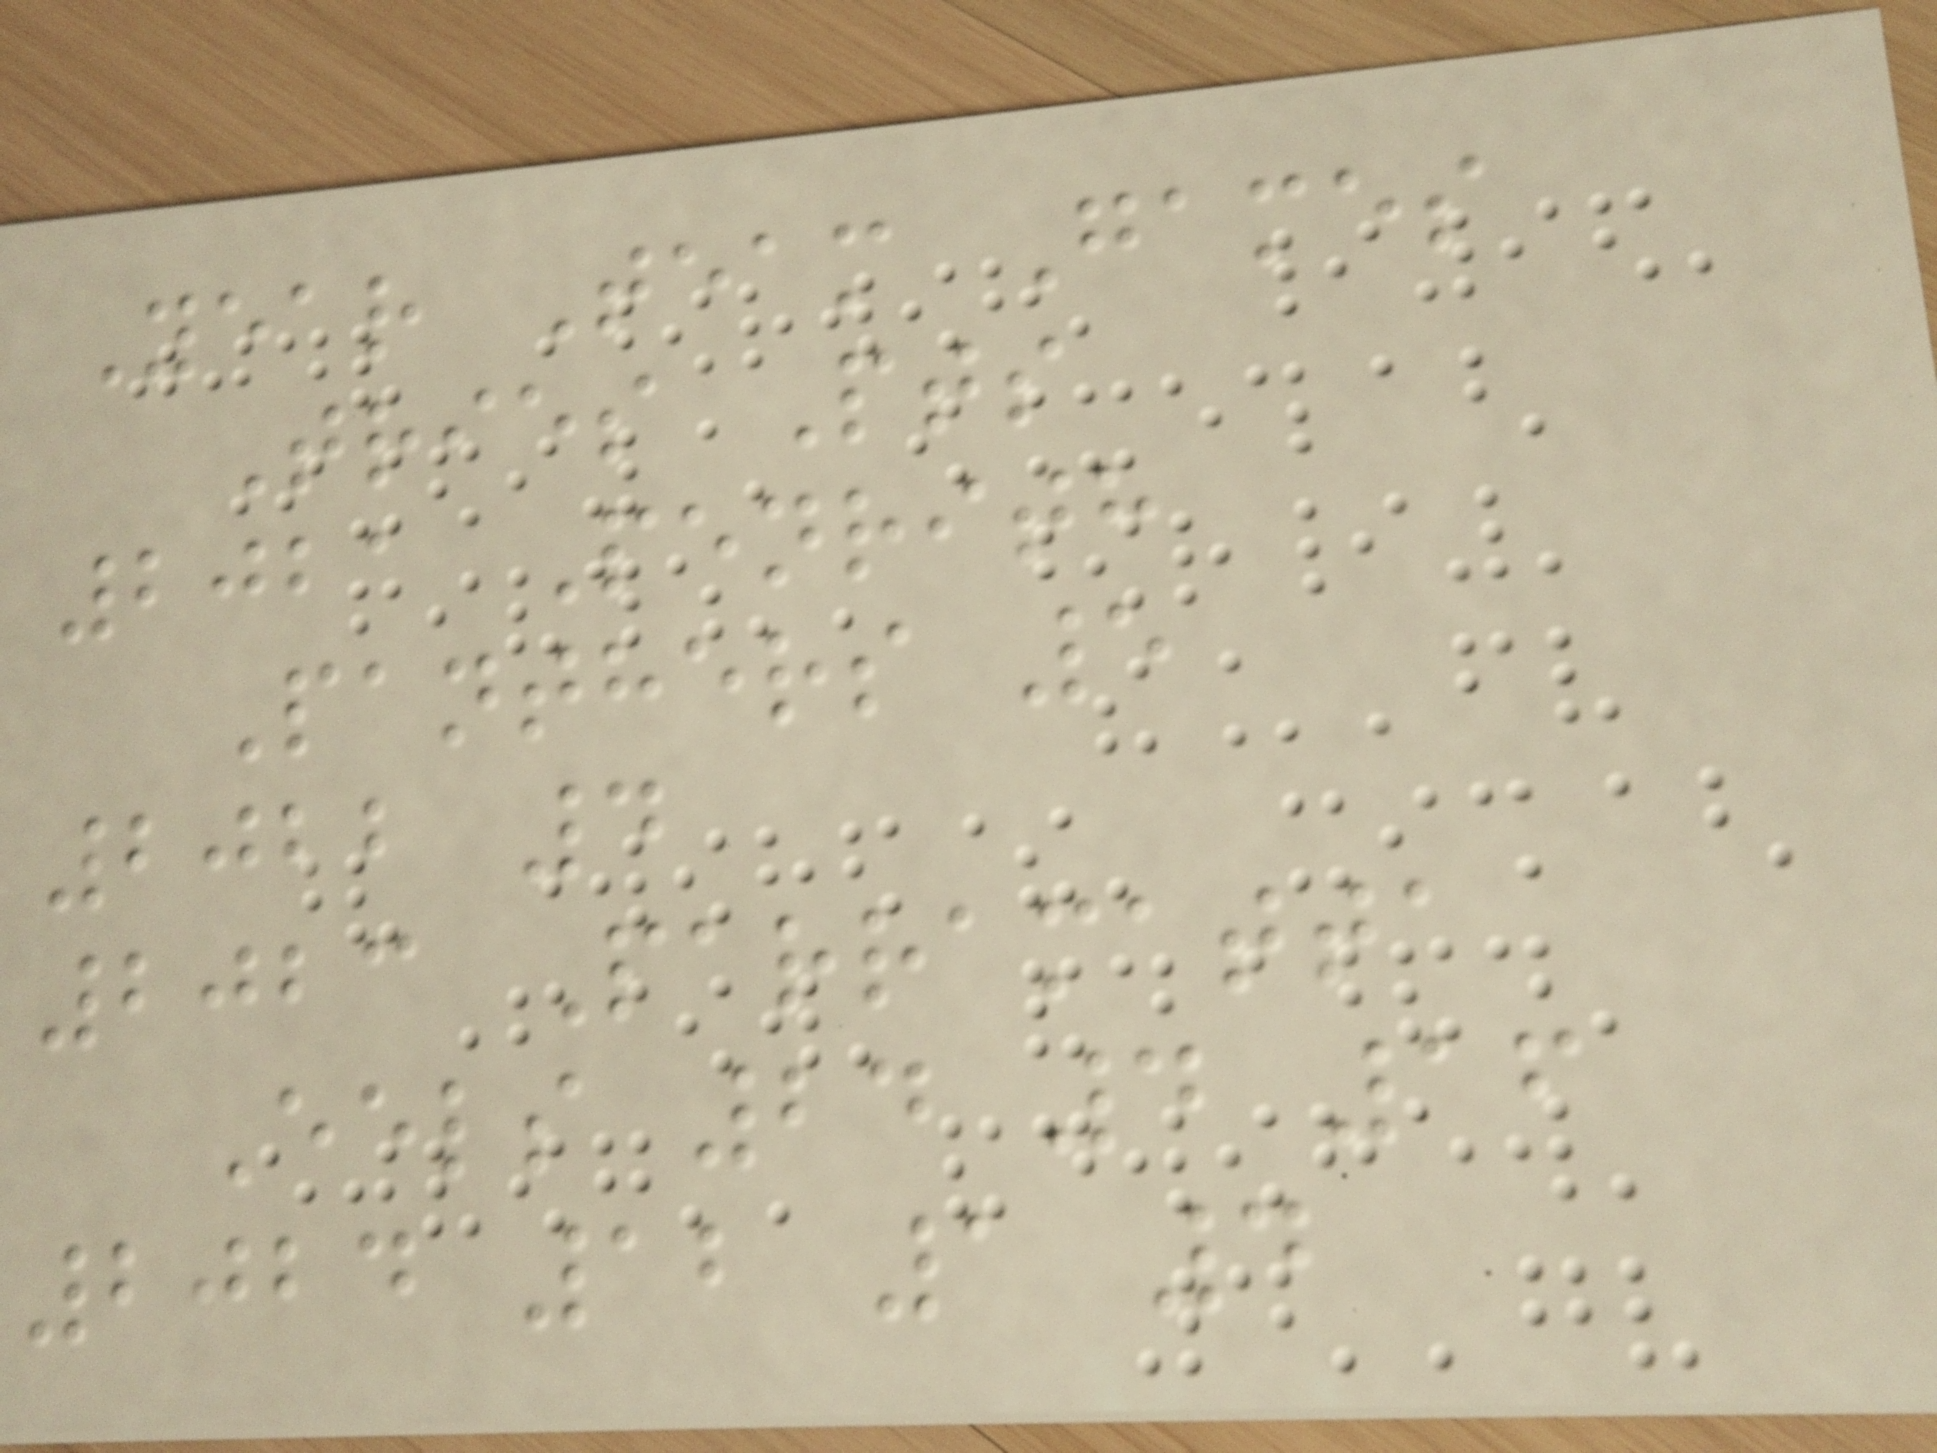Year Team Games
Tries Pts
2021 Penrith
Panthers 5
2022 4
2023 Parramatta
Eels 24 4 16
2024 12 1 4
